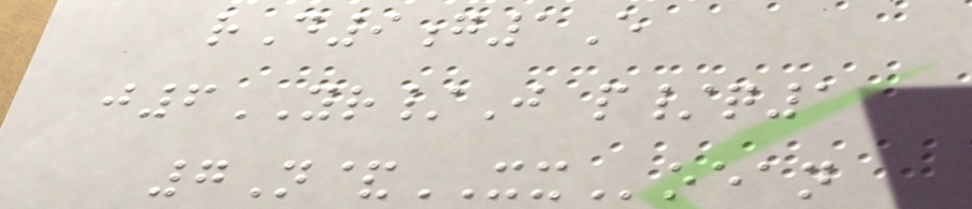rD9g1E
j6YR/J p/q1
7N&XXoean
